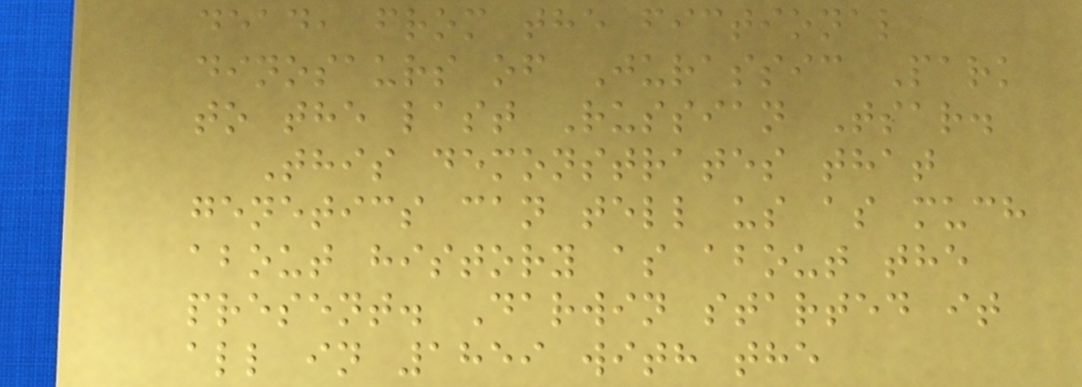dead, from the fictional
dinosaurs of Jurassic Park
to the last Russian Tsar.
This demonstrates that
genetics can tell us as much
about history as about the
present. Darwin started it
all in 1859 with the
